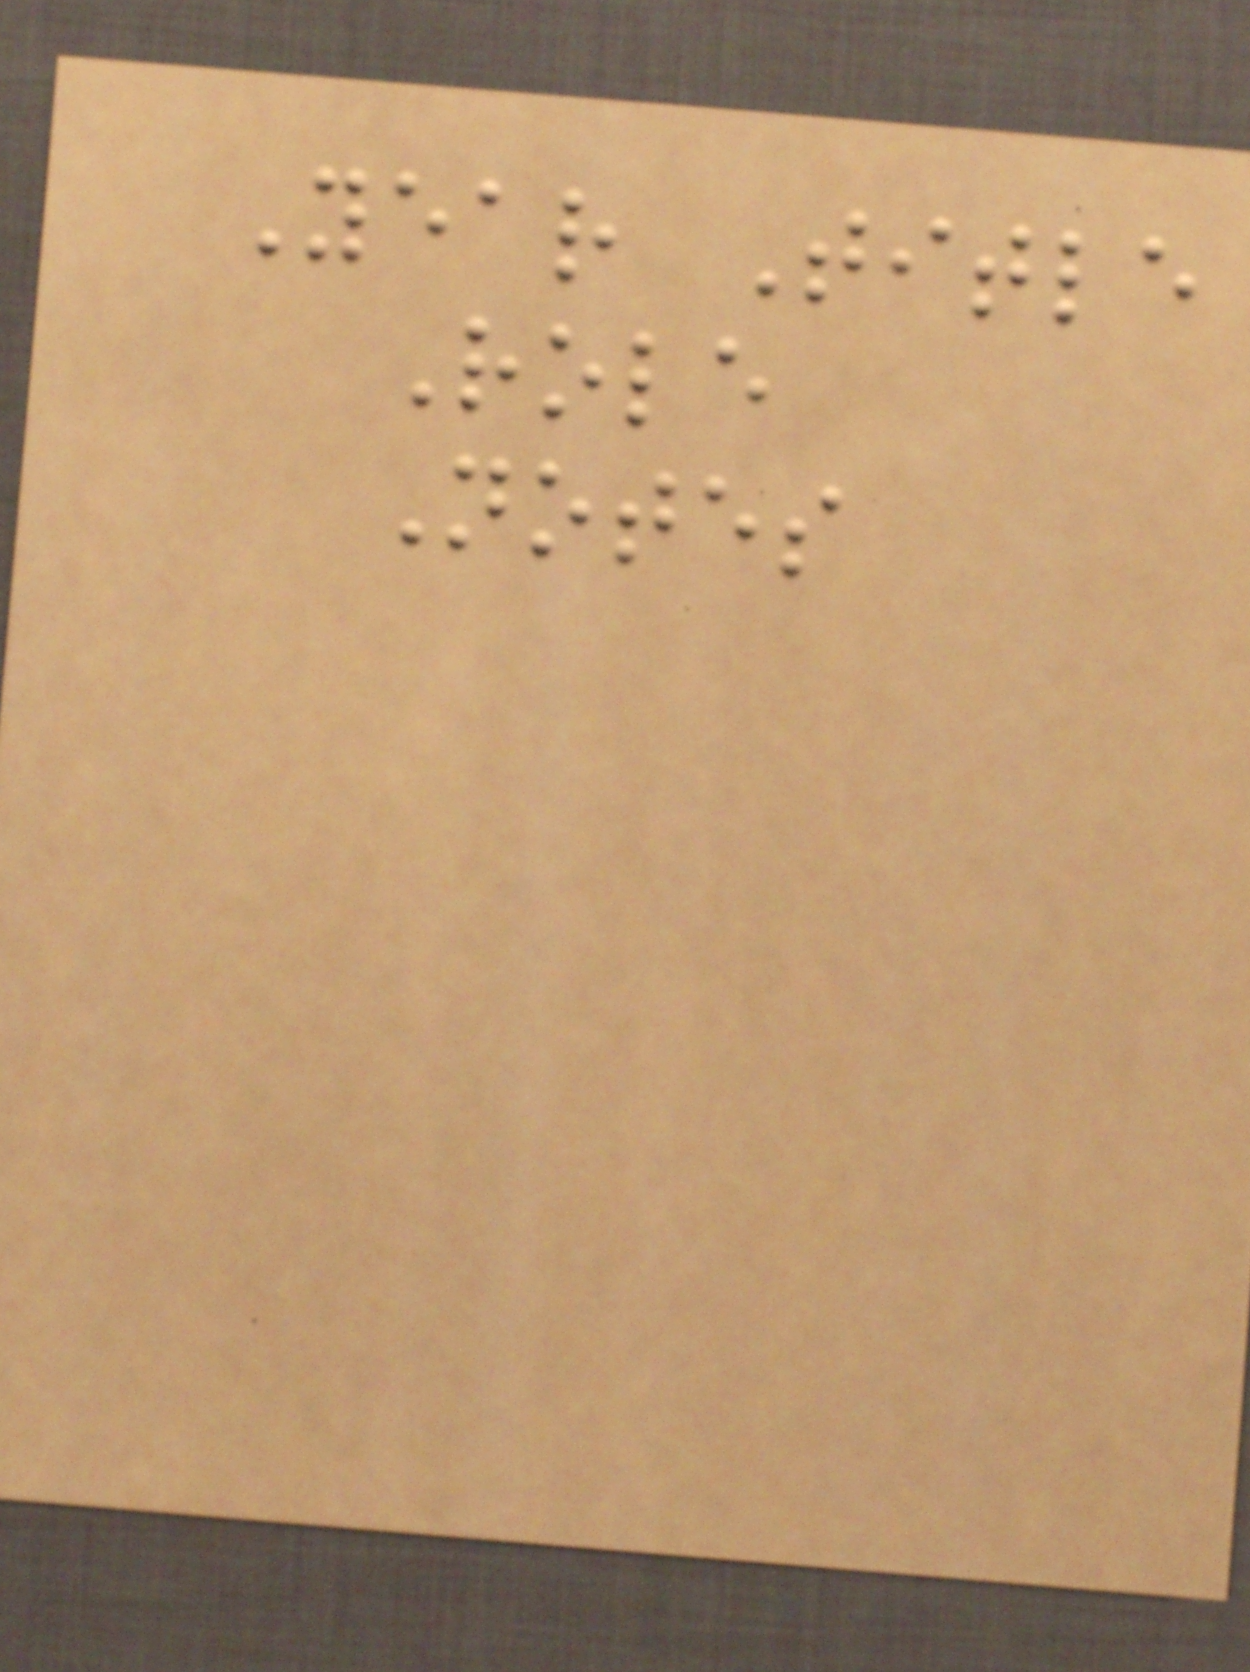Year Title
Role
Notes
